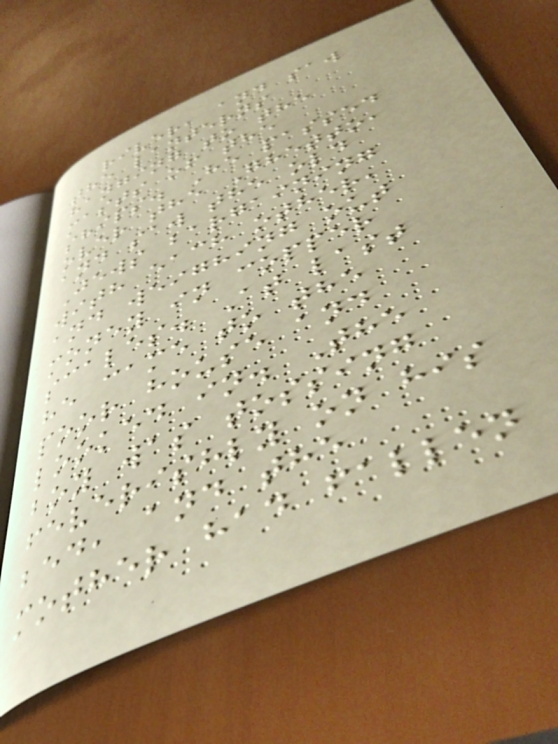river, and saw
the lanterns
hanging to the
masts of the
ships. He passed
over the Ghetto,
and saw the old
Jews bargaining
with each other,
and weighing out
money in copper
scales. At last
he came to the
poor house and
looked in. The
boy was tossing
feverishly on his
bed, and the
mother had fallen
